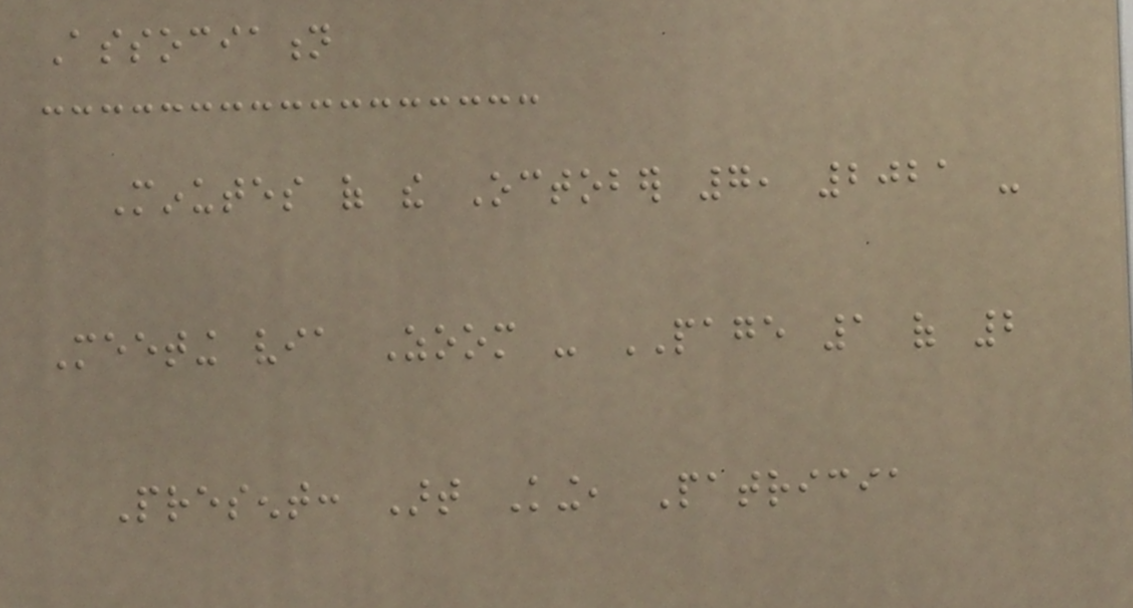Association
Minutes of the October 7, 2021 -
Meeting via Zoom - PAGE 1 of 2
Present: Art King, Patricia
